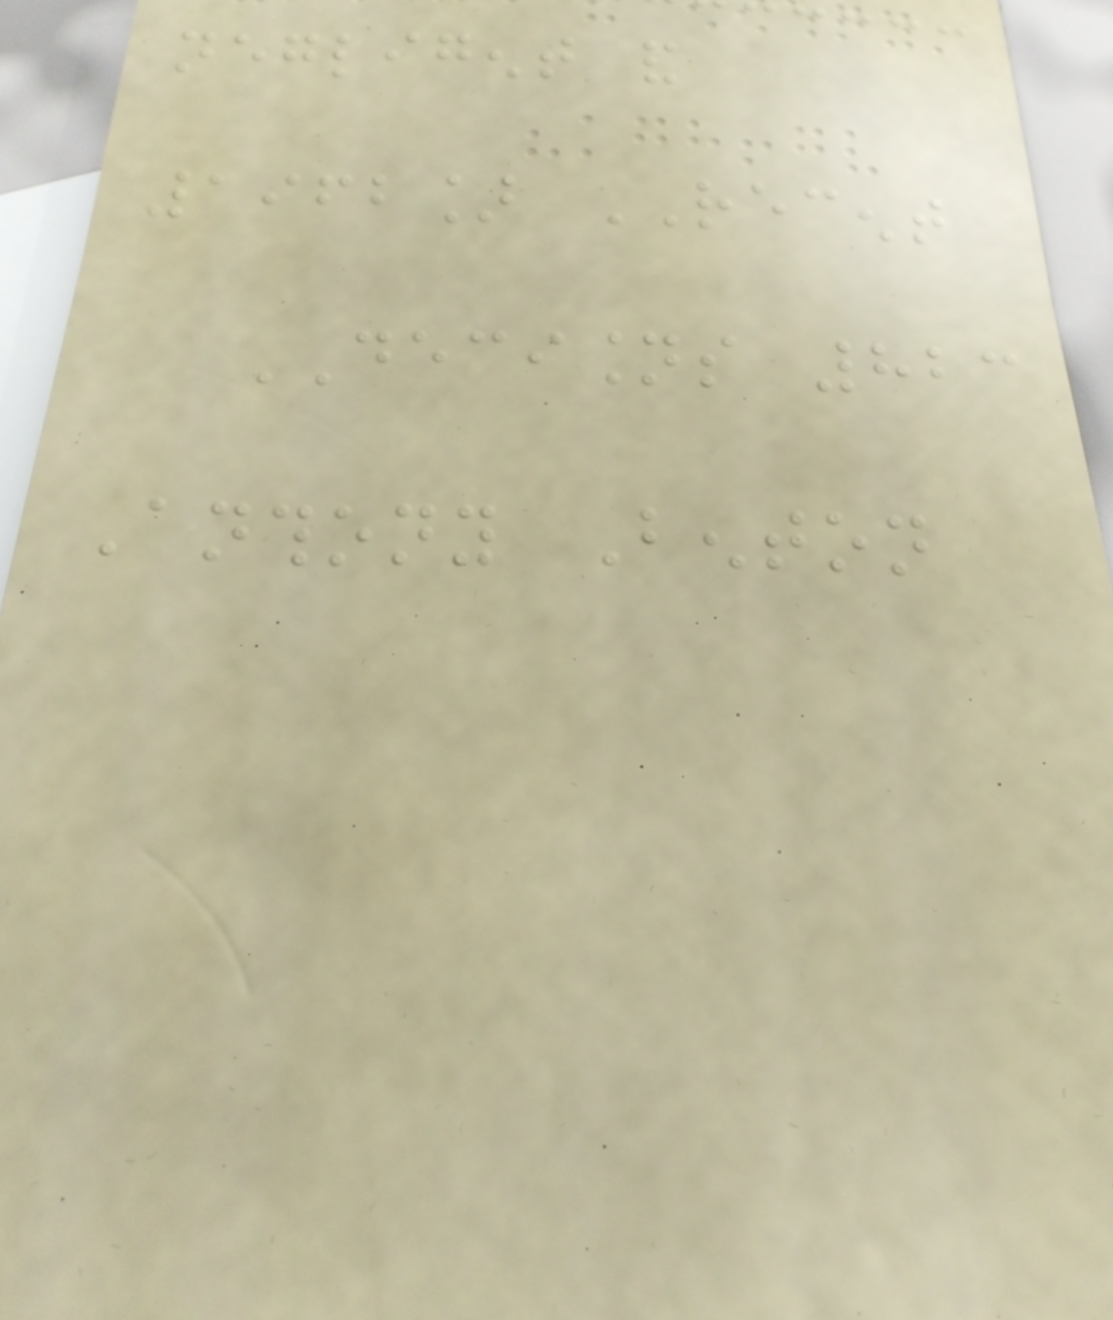negligent and
1962] RECENT
DECISIONS 823
Anthony Benton
